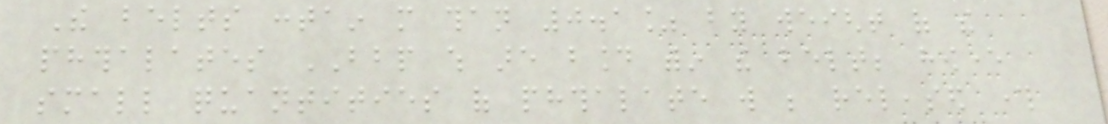The belts contain more than 0.1% by weight of the
phthalates BBP which are bound within the belt; however
small quantities of phthalate will be released through
